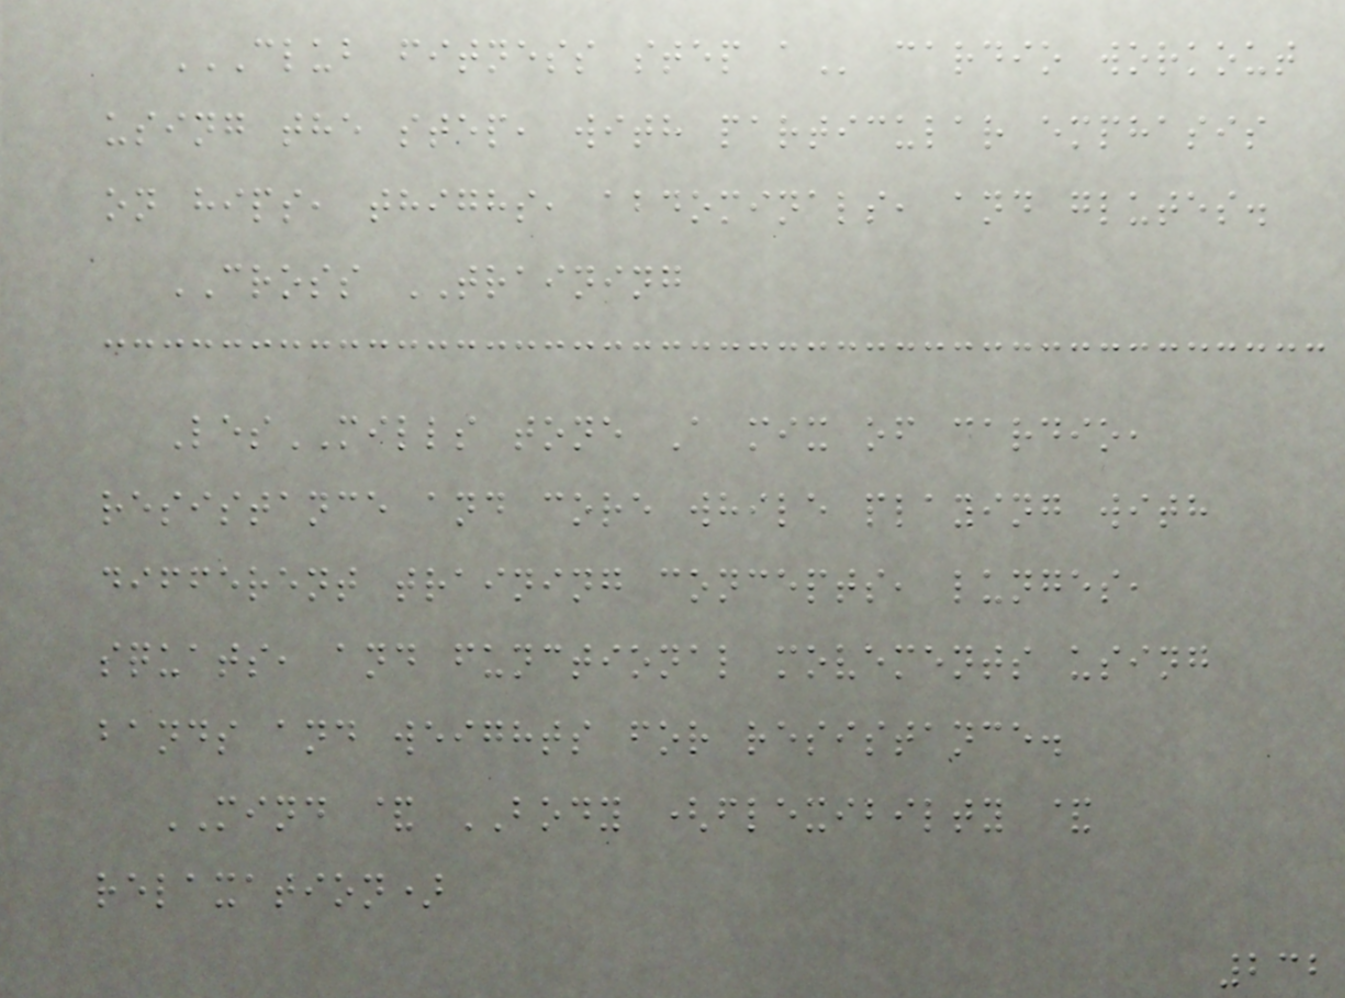CLUB FITNESS STEP A cardio workout
using the step, with particular emphasis
on hips, thighs, abdominals, and glutes.
CROSS TRAINING
LesMILLS tone A mix of cardio,
resistance and core while playing with
different training concepts, lunges,
squats, and functional movements using
bands and weights for resistance.
MIND & BODY (flexibilty &
relaxation)
232
